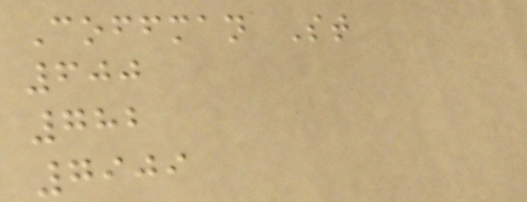Coffman St
600
782
7909
